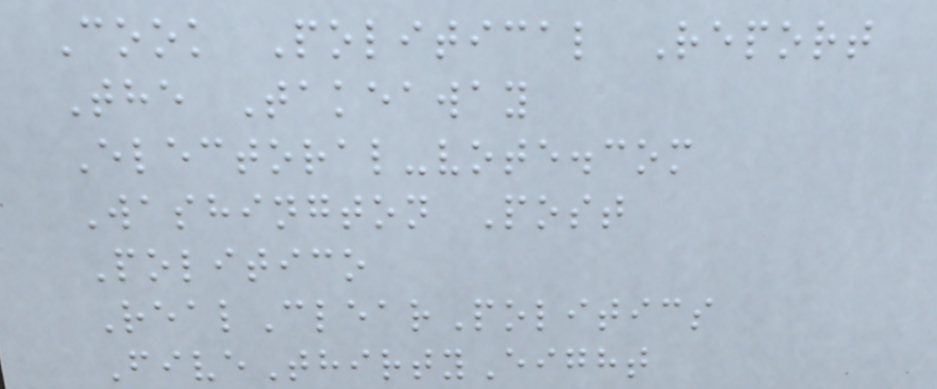Cook Political Report
The Takeaway
Electoral-vote.com
Washington Post
Politico
RealClearPolitics
FiveThirtyEight
